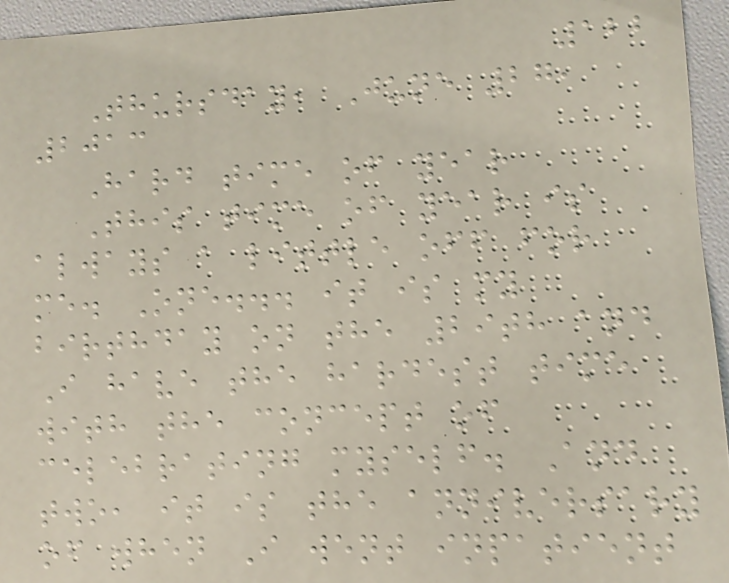122
Thursday, June 27,
2013
Hard time of year
This time of year is
always a little off for
me. One... it is my
birthday on the 29th and
I have the hardest time
with the concept of
celebrating myself. And
two, it is the anniversary
of when I went inpatient
